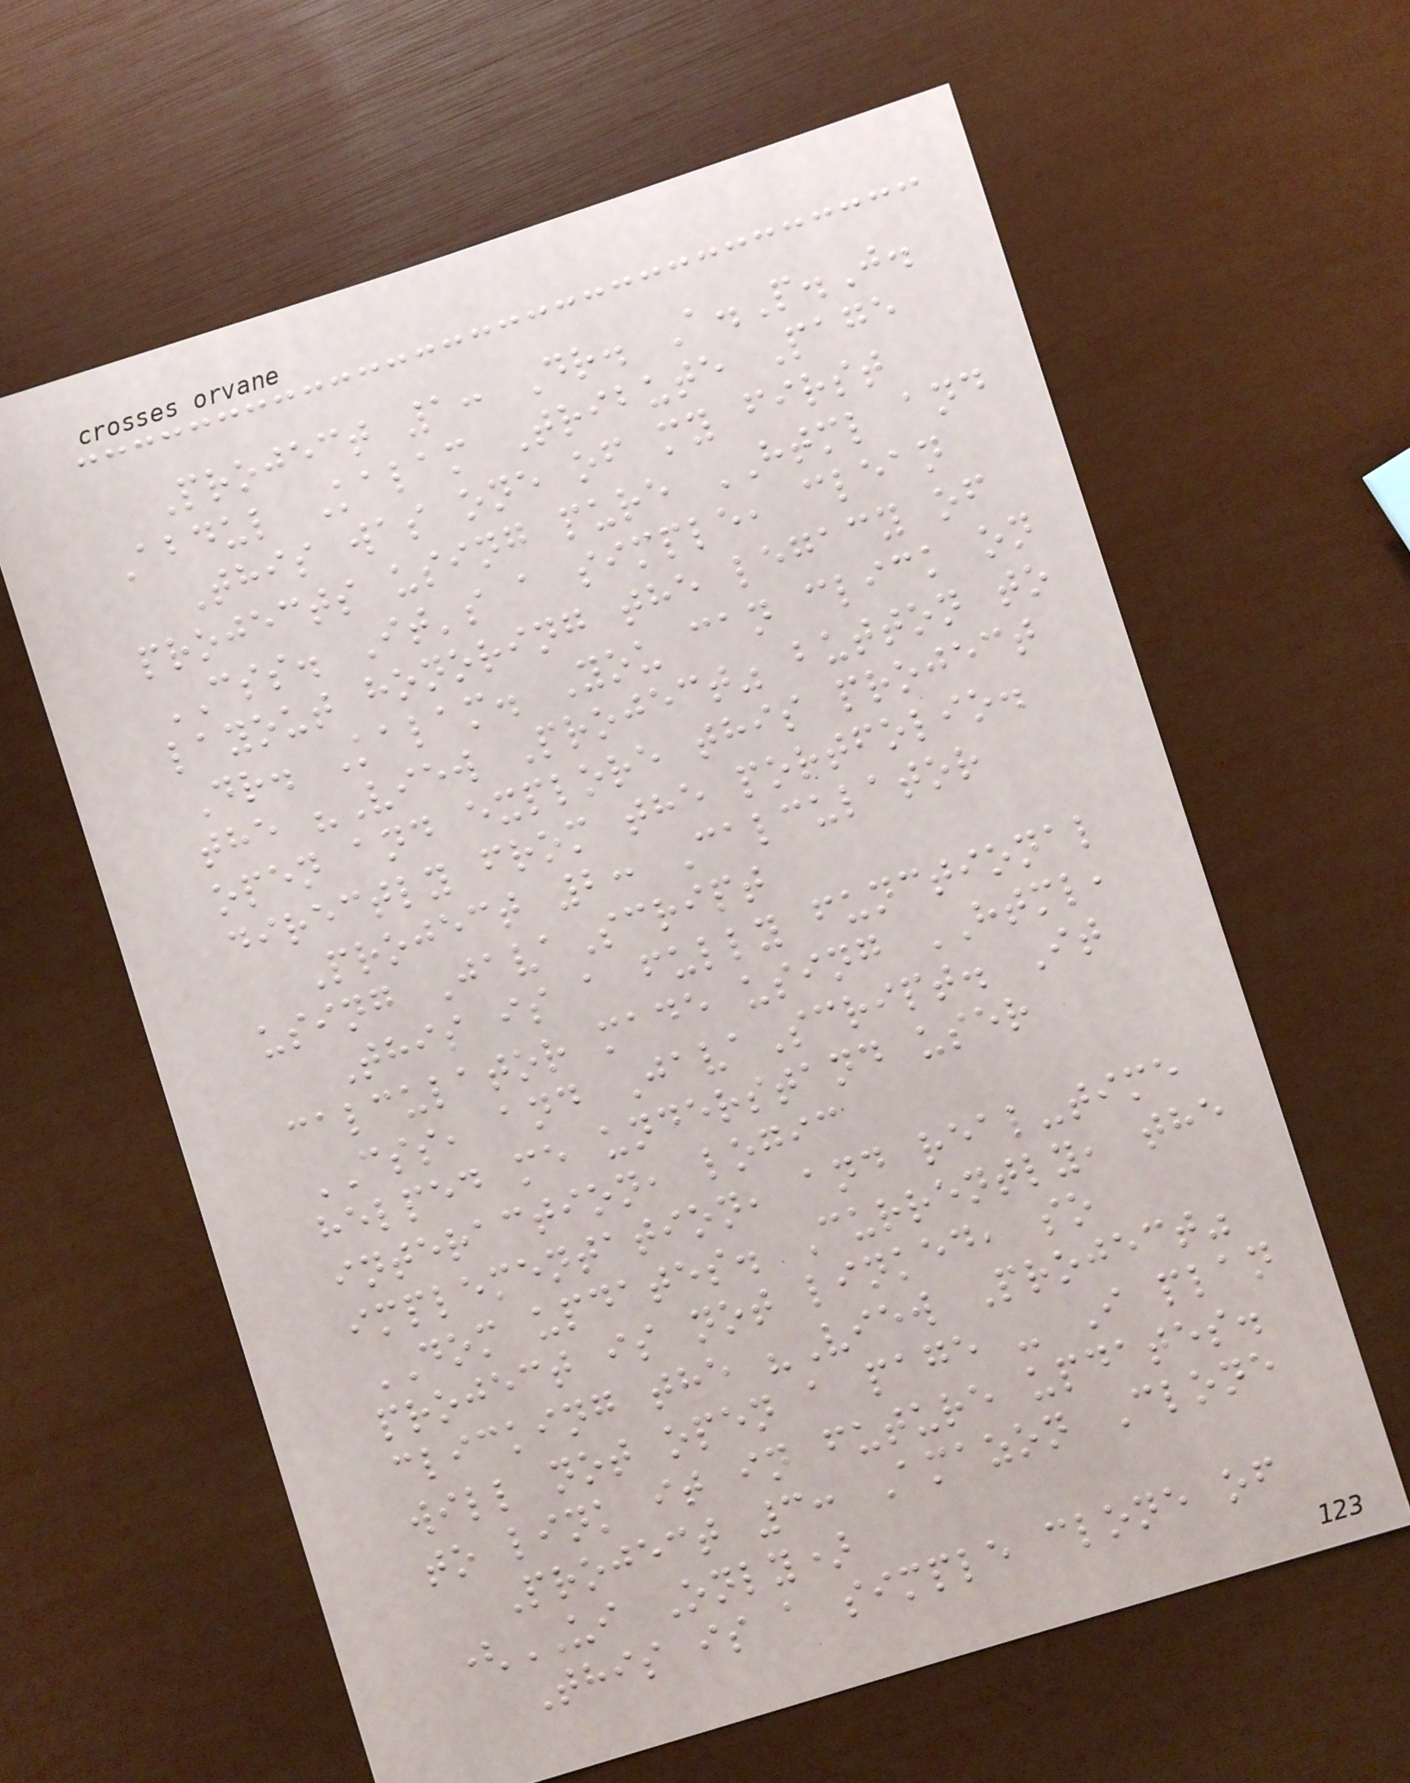Project 1: Dr. A.P.J.
Abdul Kalam Tribute Page
This was one of my first
projects using pure HTML and
CSS. It's a simple, clean
layout honoring the legacy of
Dr. Kalam. You can click on
the "View Project" button to
open and explore this project
directly from the portfolio.
Project 2: Calculator
using JavaScript
This is a fully functional
calculator made using HTML,
CSS, and JavaScript. It
helped me understand user
interaction, logic
implementation, and real-time
DOM updates. Currently, the
project is not linked, so
clicking the "View Project"
will not open a page - I plan
to link it in future updates.
Project 3: Amazon Clone
(UI Only)
This is a simple clone of
